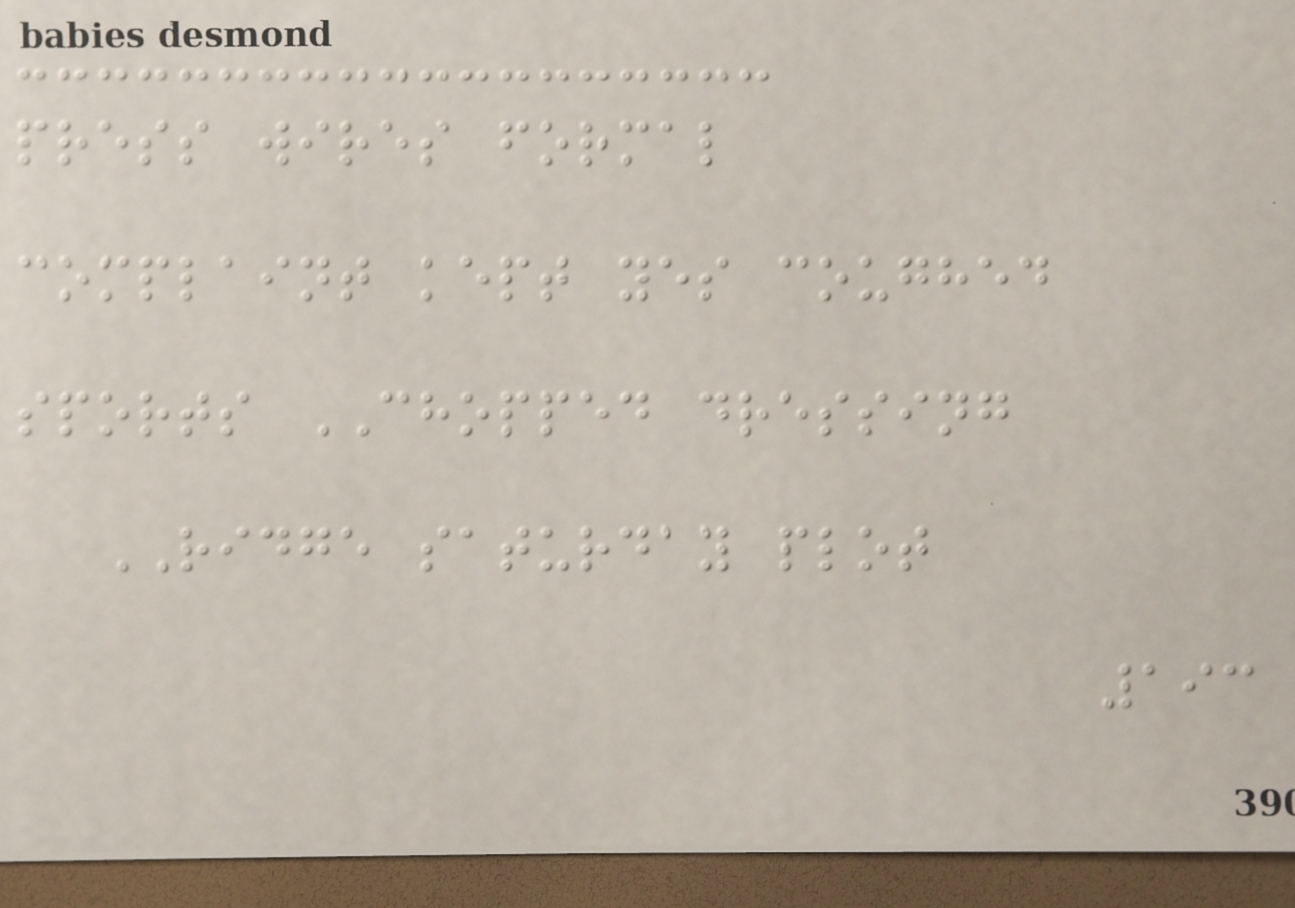press wires formal
complaint kept yes coughed
sports CHOPPED dressing
RIDGE saturday plot
193
